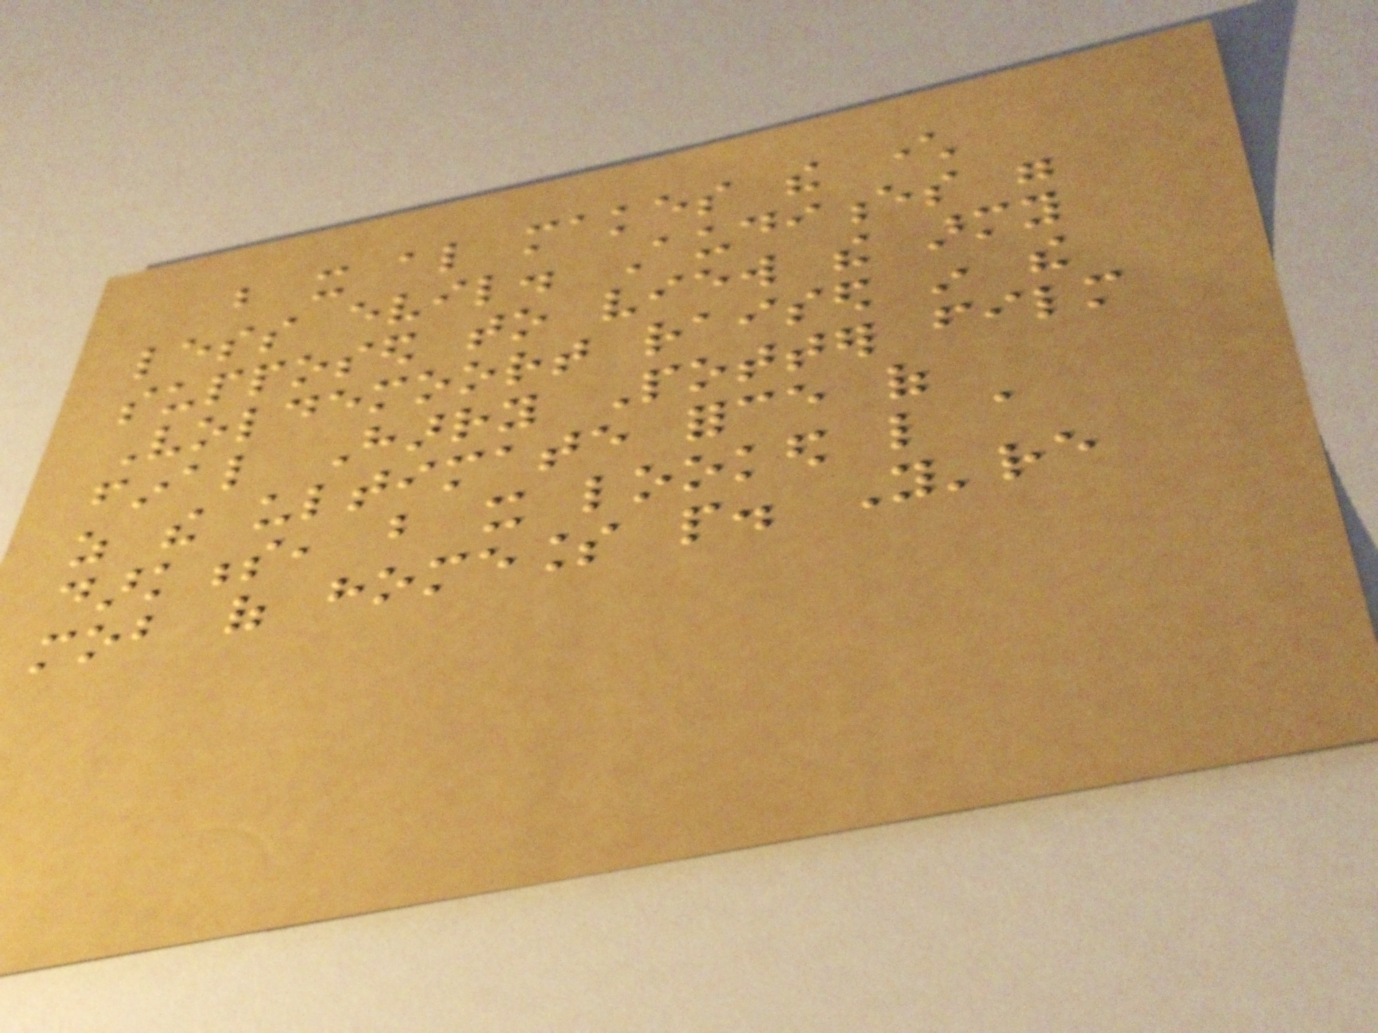but it also makes the character
less evil. Audiences were
supposed to view the army
Voldemoort raised in the
final Harry Potter film
as the ultimate force of
darkness, but it looked like a
mob of homeless people. You're
